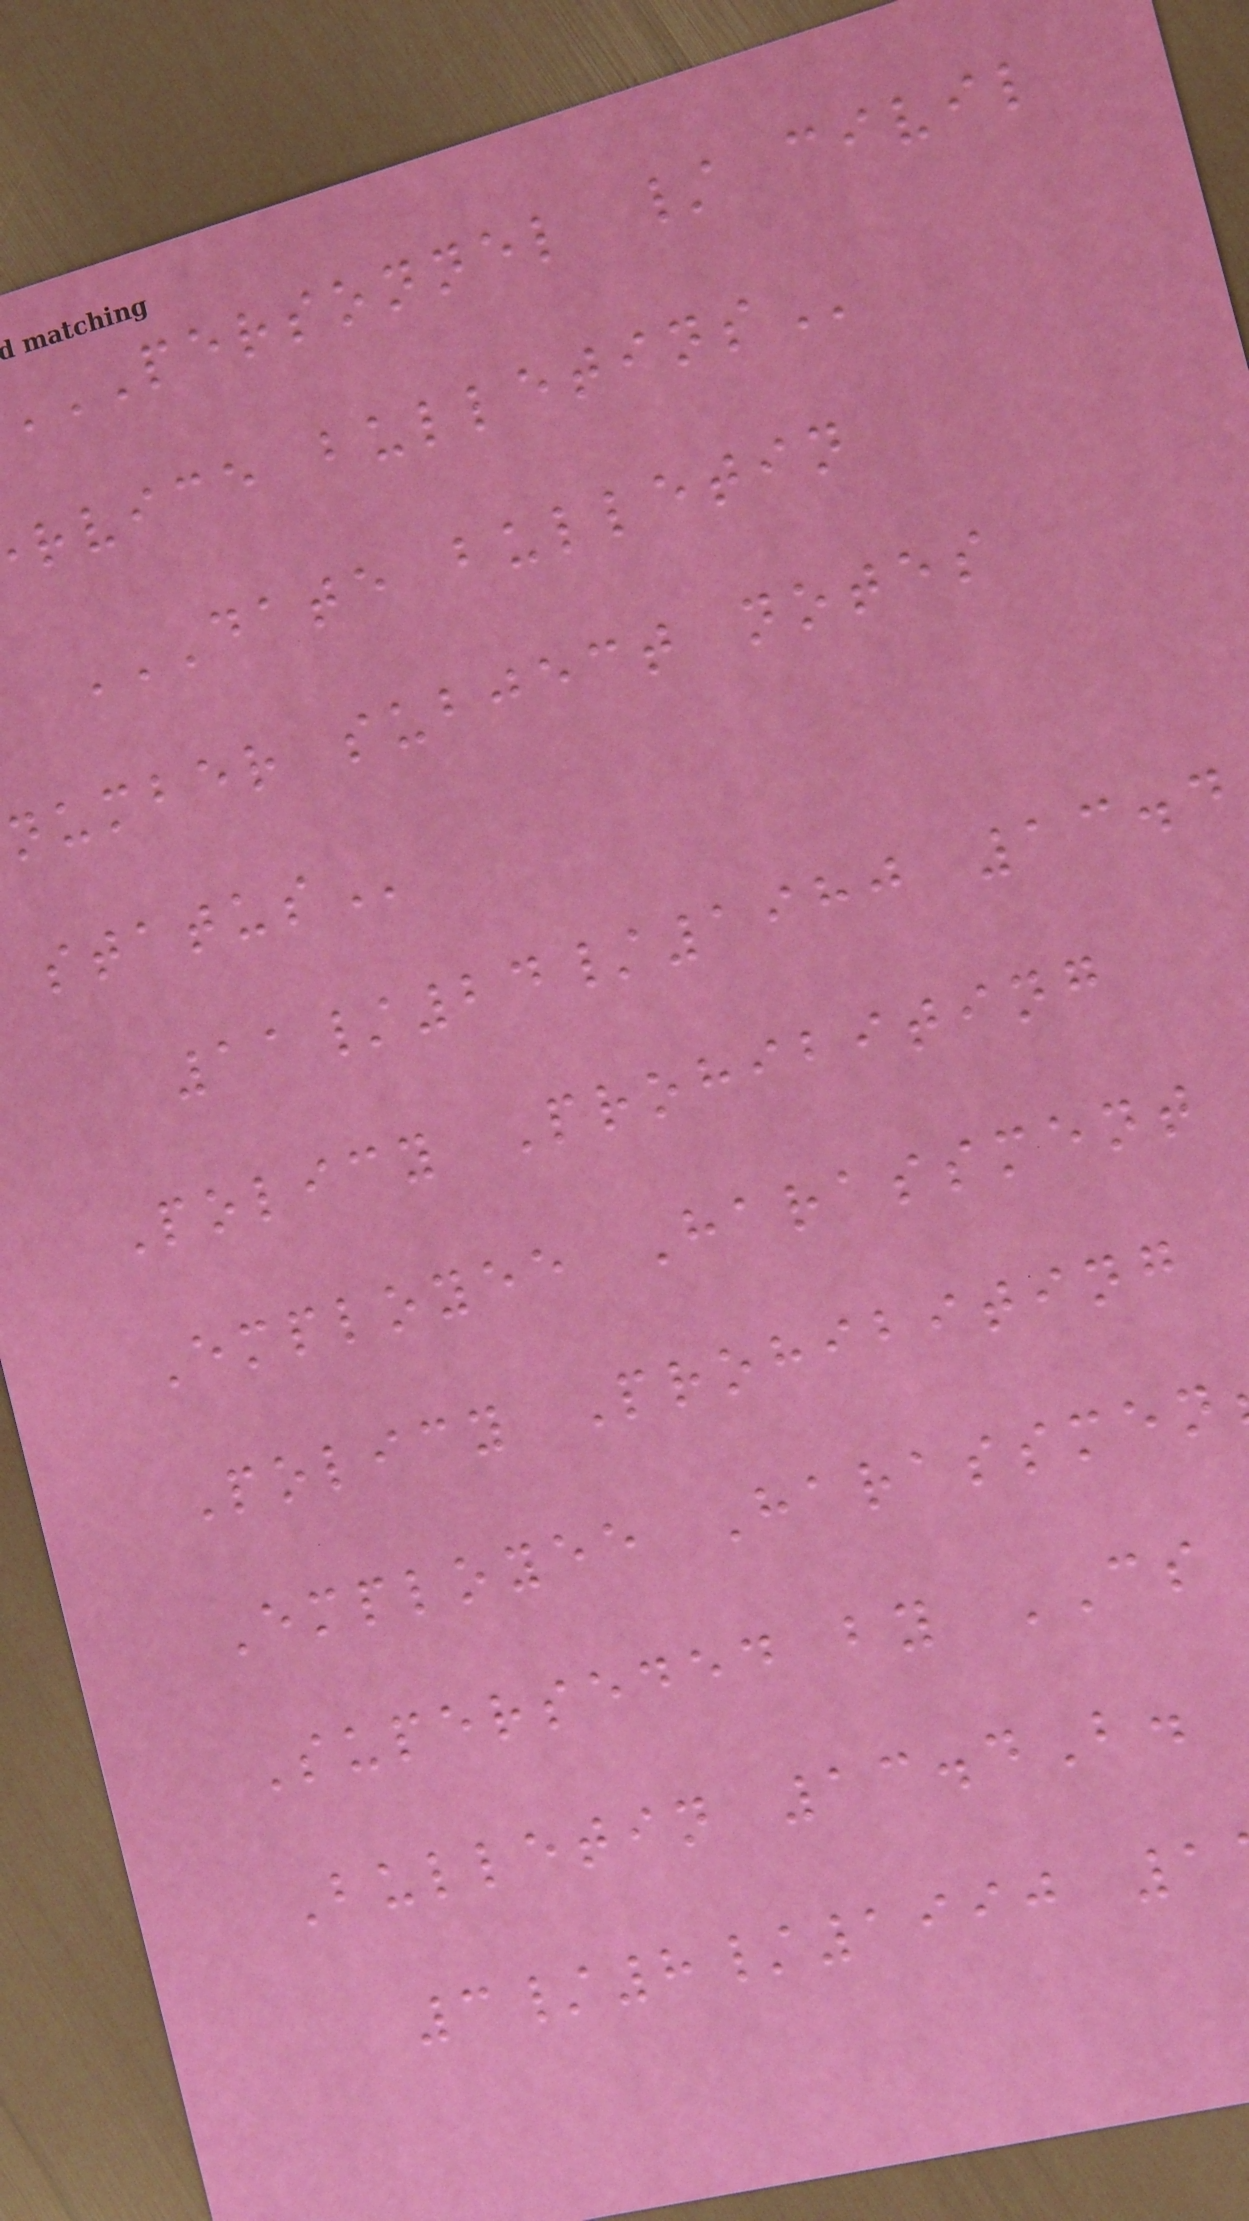PERSONNEL / civil
rvice
DATE BULLETIN
number subject notes
11/24/1980 13.4
Policy Prohibiting
Employee Harassment
Policy Prohibiting
Employee Harassmen
Superseded by CS
Bulletin 13.4B.
3/8/1990 1
